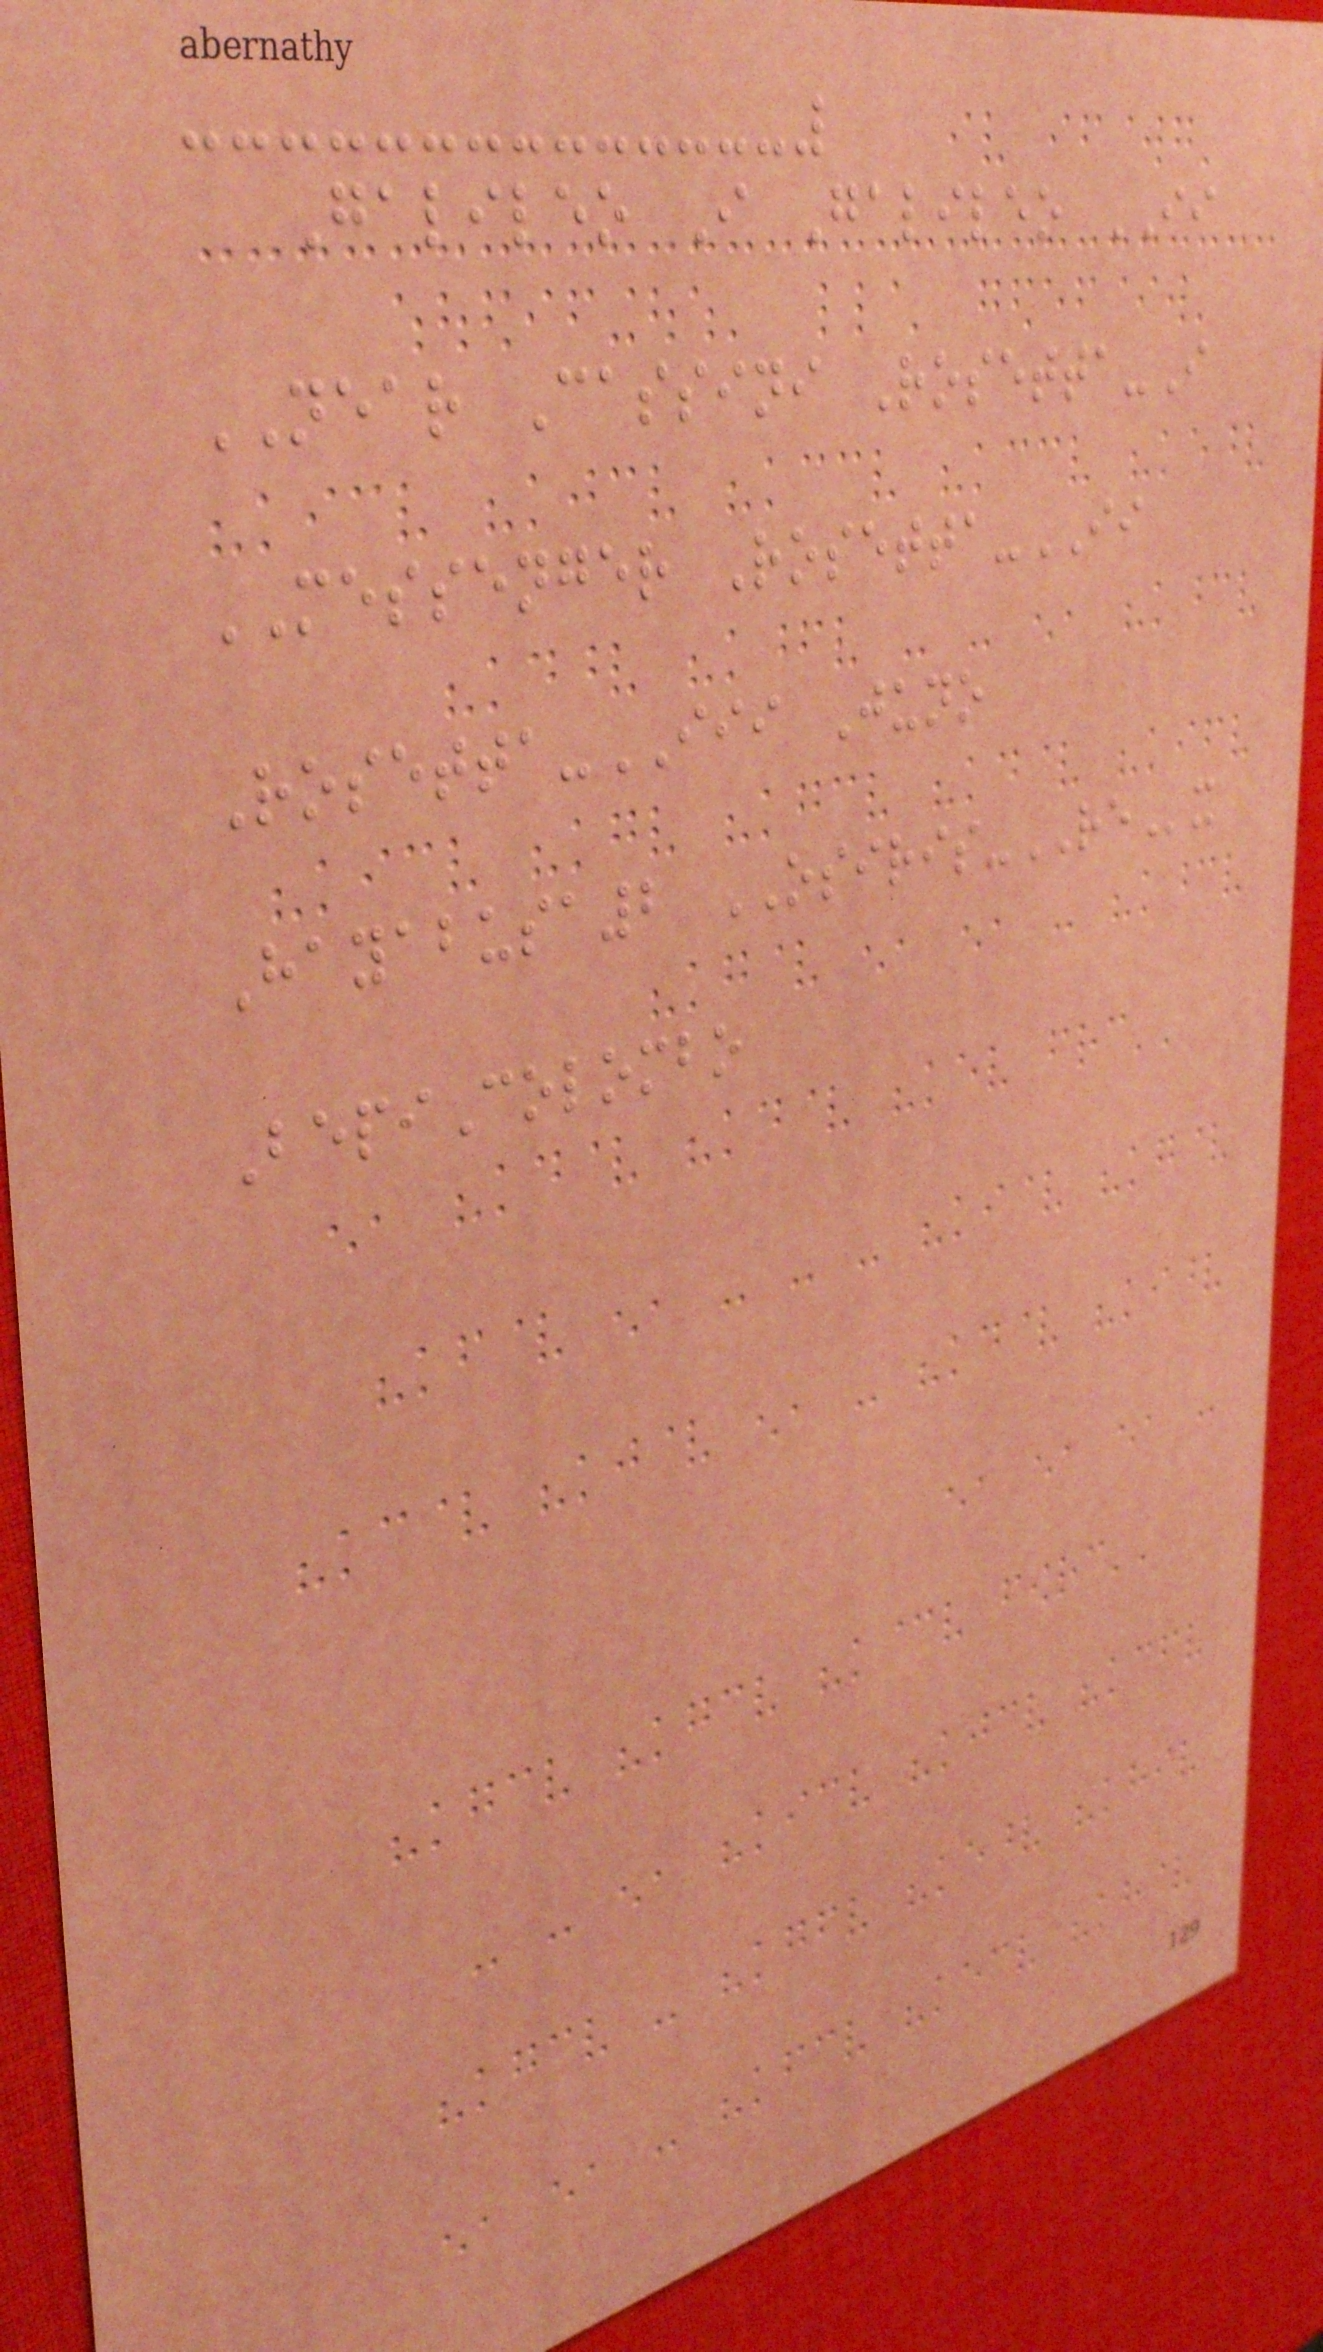Galileo I Galileo II
NEAR Cassini Rosetta-I
MESSENGER Rosetta-II
Rosetta-III Juno
Hayabusa2 OSIRIS-REx
BepiColombo
